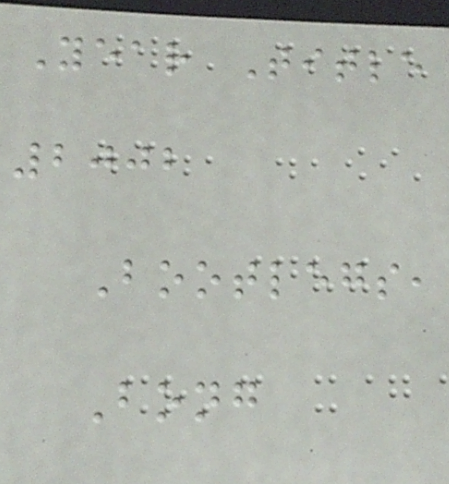Year Title
2002
Bootlegs,
Bong
